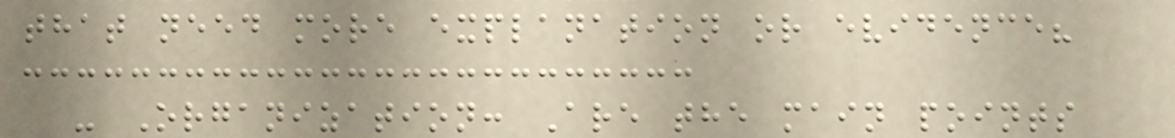that need more explanation or evidence?
- Organization: Are the main points
